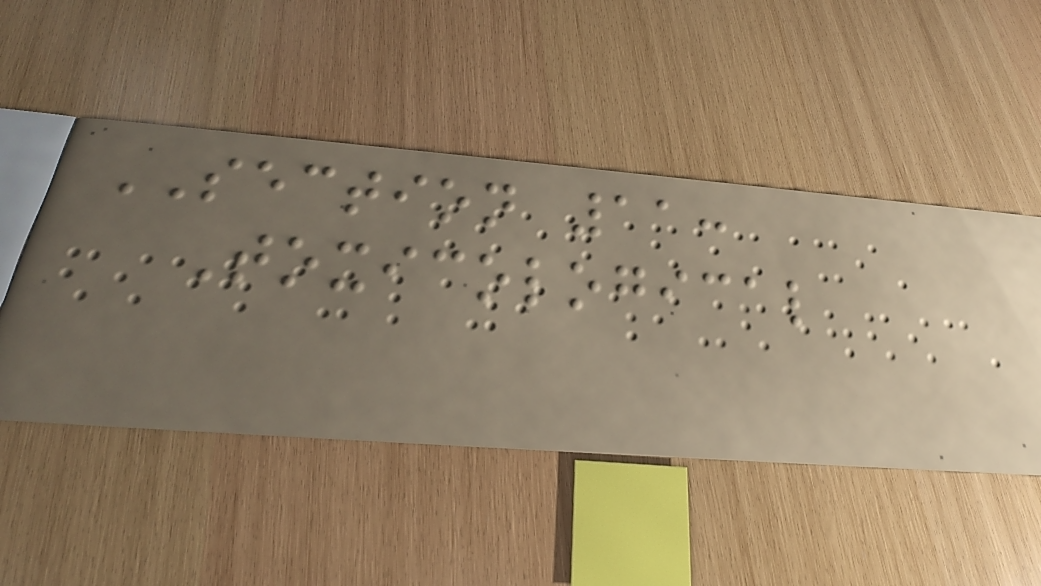SECTION 11:
Toxicological
